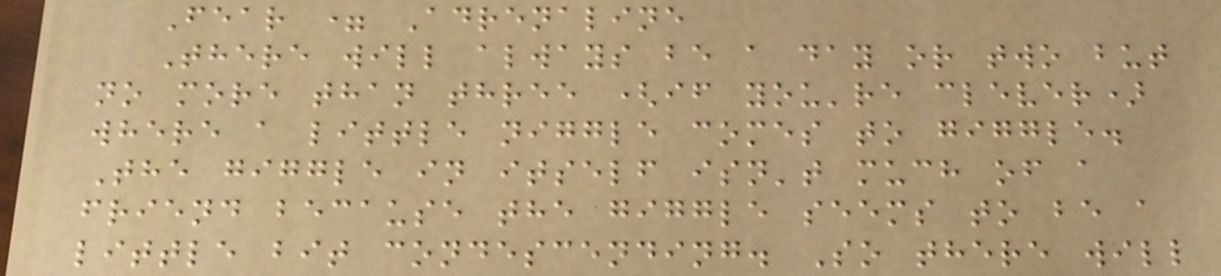Fear = Adrenaline
There will always be a day or two but
no more than three (if you're clever)
where a little niggle comes to giggle.
The giggle in itself isn't much of a
friend because the giggle seems to be a
little bit condescending. So there will
